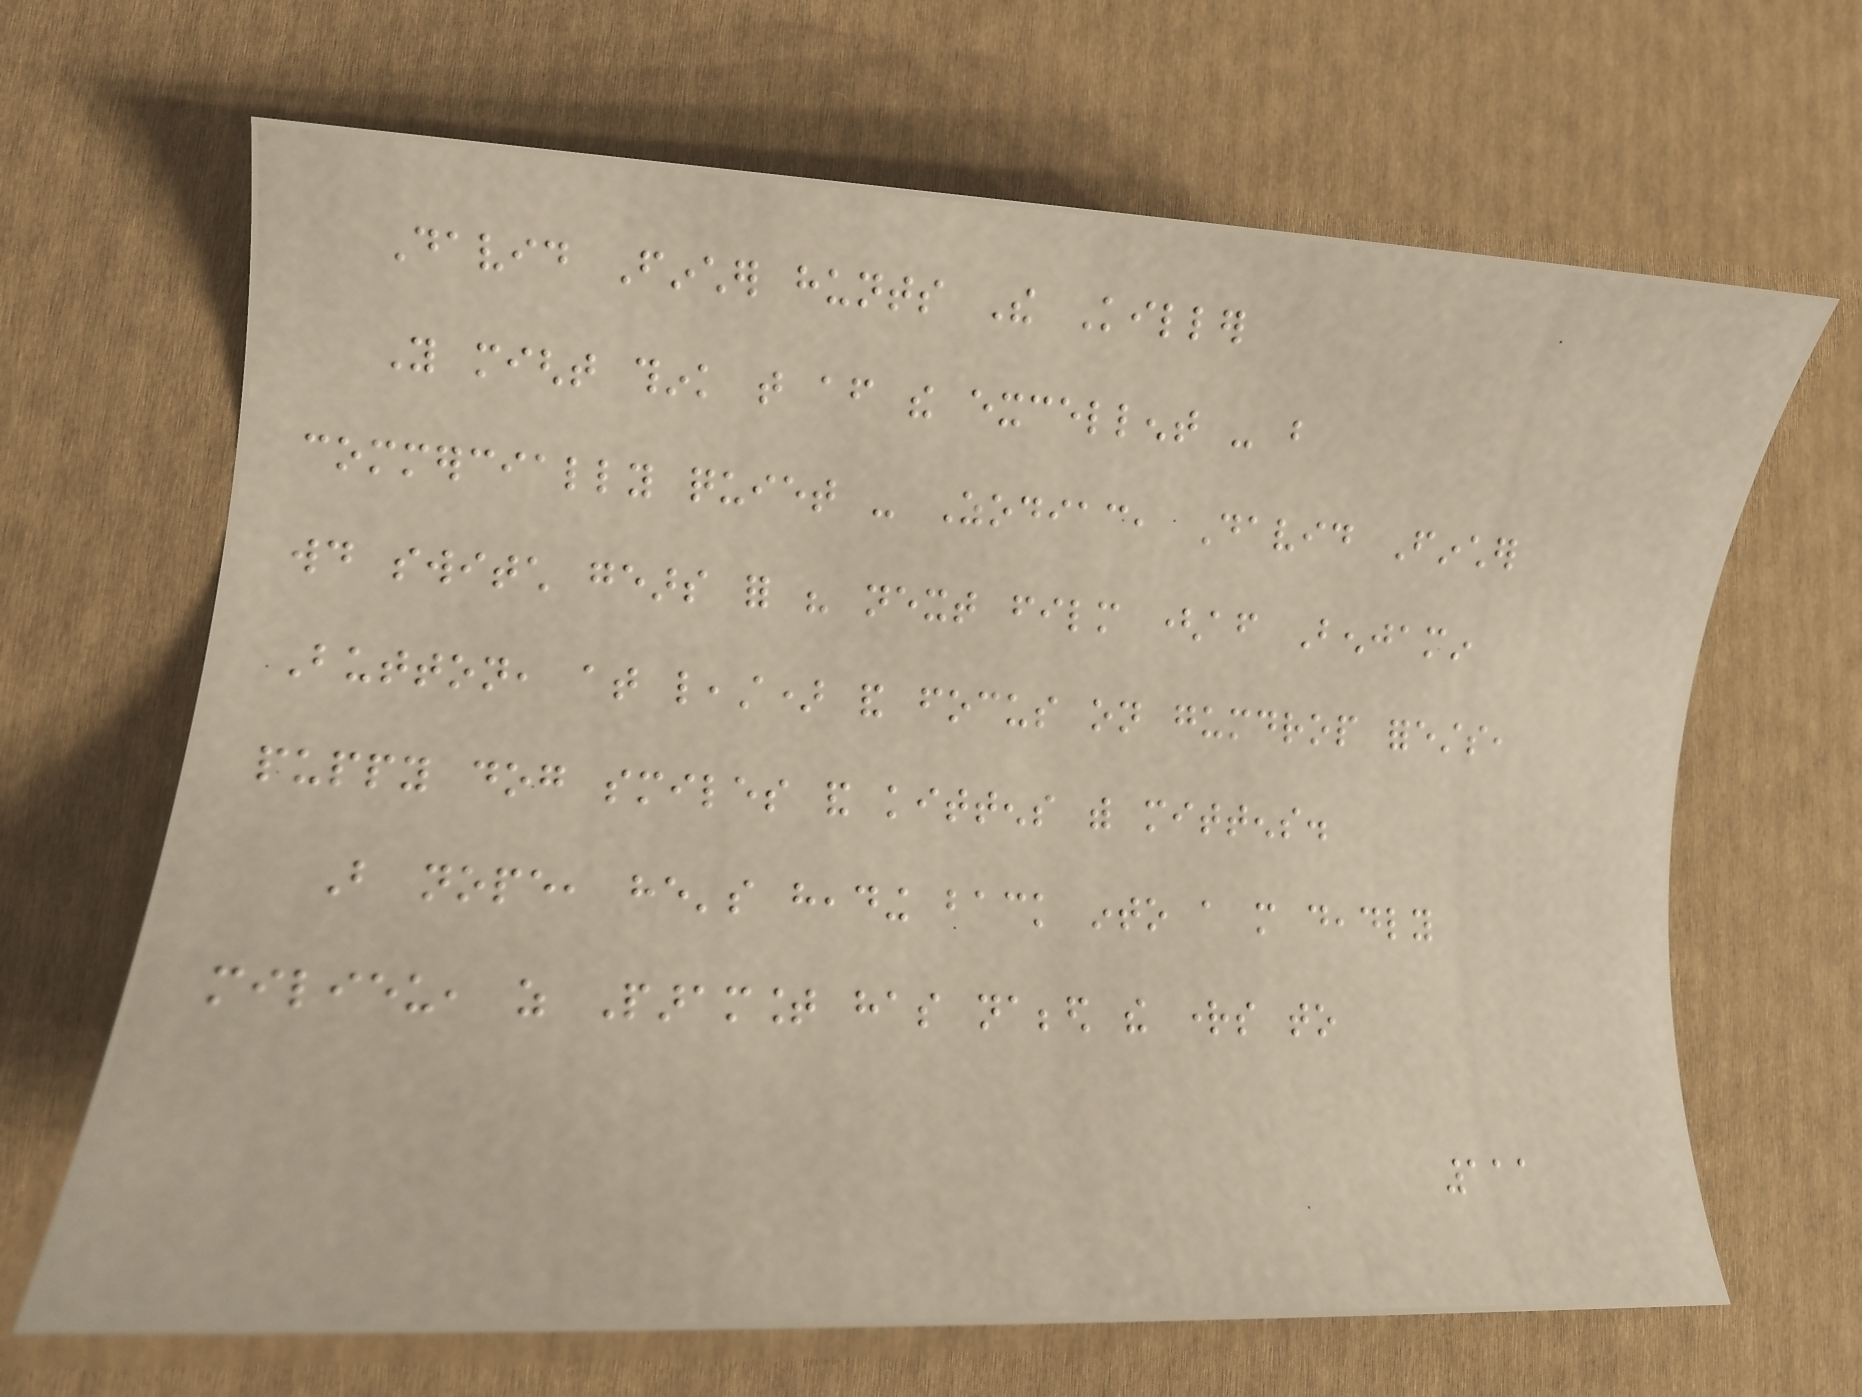David Fincher hunts The Killer
You might think that after the excellent - but
commercially quiet - Zodiac, David Fincher
would switch gears for his next film (after Benjamin
Button, at least) and focus on gumdrop forests,
puppy dog smiles and kittens with mittens.
But nope, he's heading back into a more deadly
milieu, as Paramount has nabbed the rights to
111
